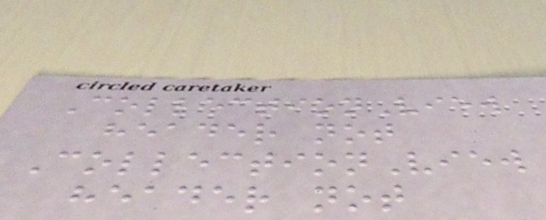CollectionView
header not
CollectionView
header not
